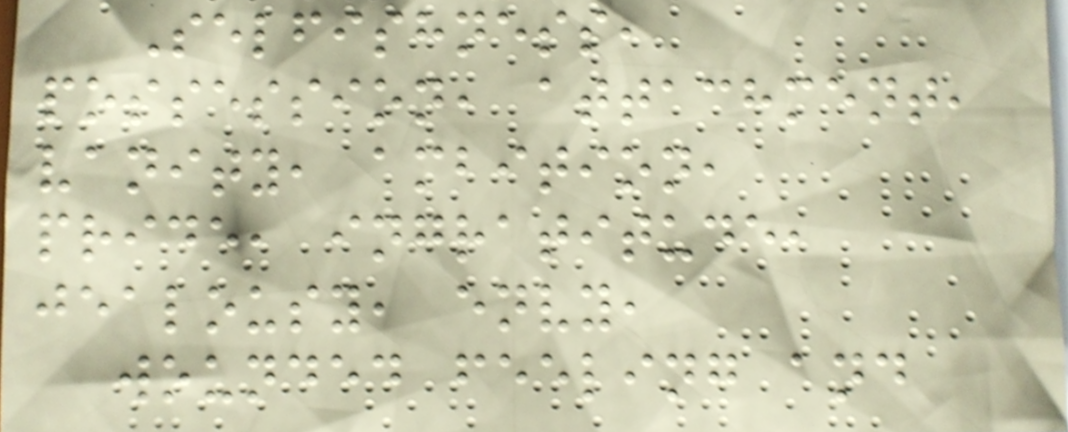Selfishness,
possession, attachment,
vanity, ambition,
pride, ingratitude,
jealousy, envy,
wounded feeling and
